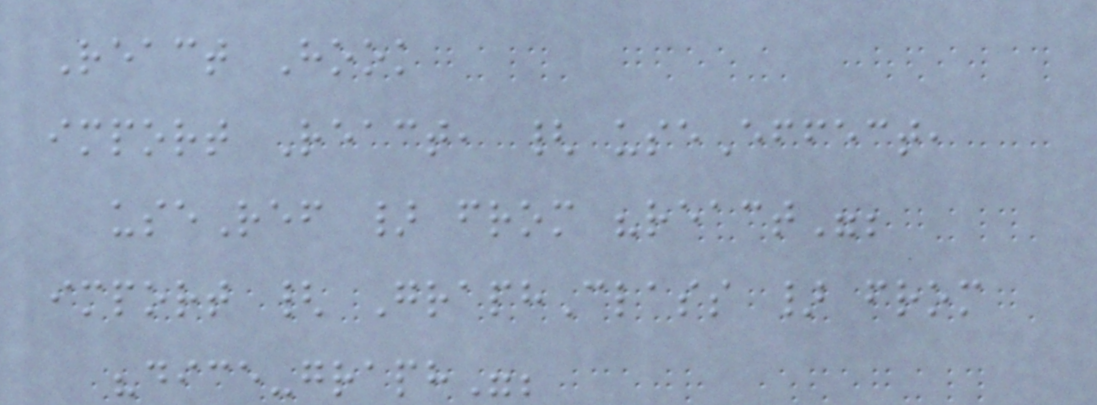React Hook
import React, { useEffect,
useRef } from "react";
import { GraphClass } from
"dice-graph";
